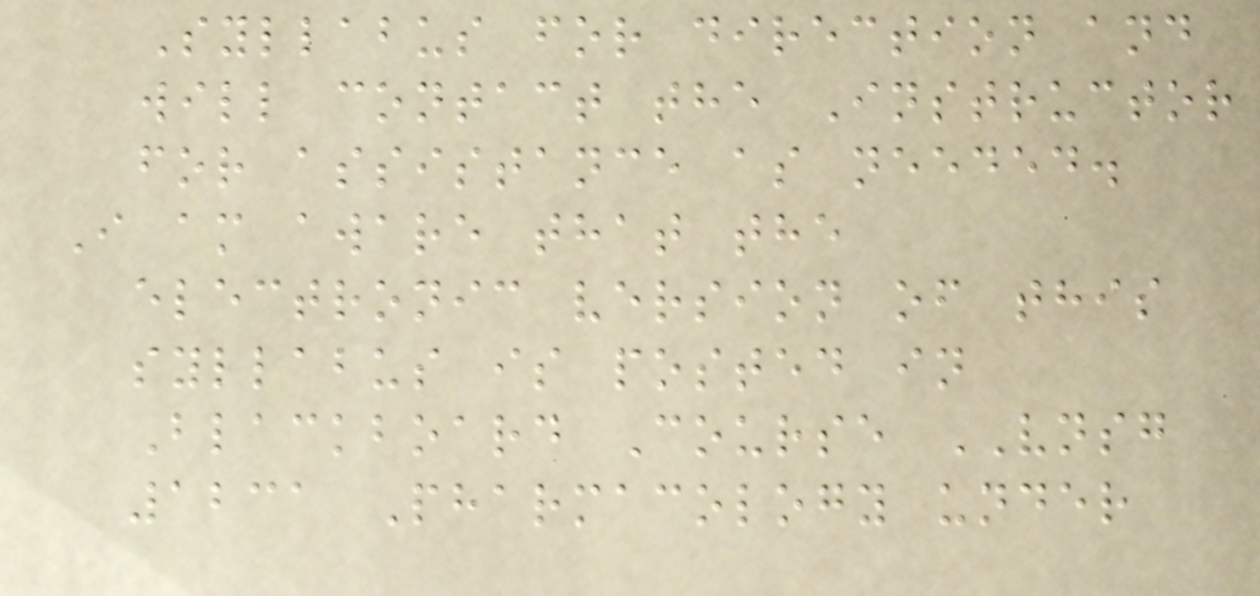Syllabus for direction and
will contact the Instructor
for assistance as needed.
I am aware that the
electronic version of this
syllabus is posted in
Blackboard Course VNSG
1231 Pharmacology under
